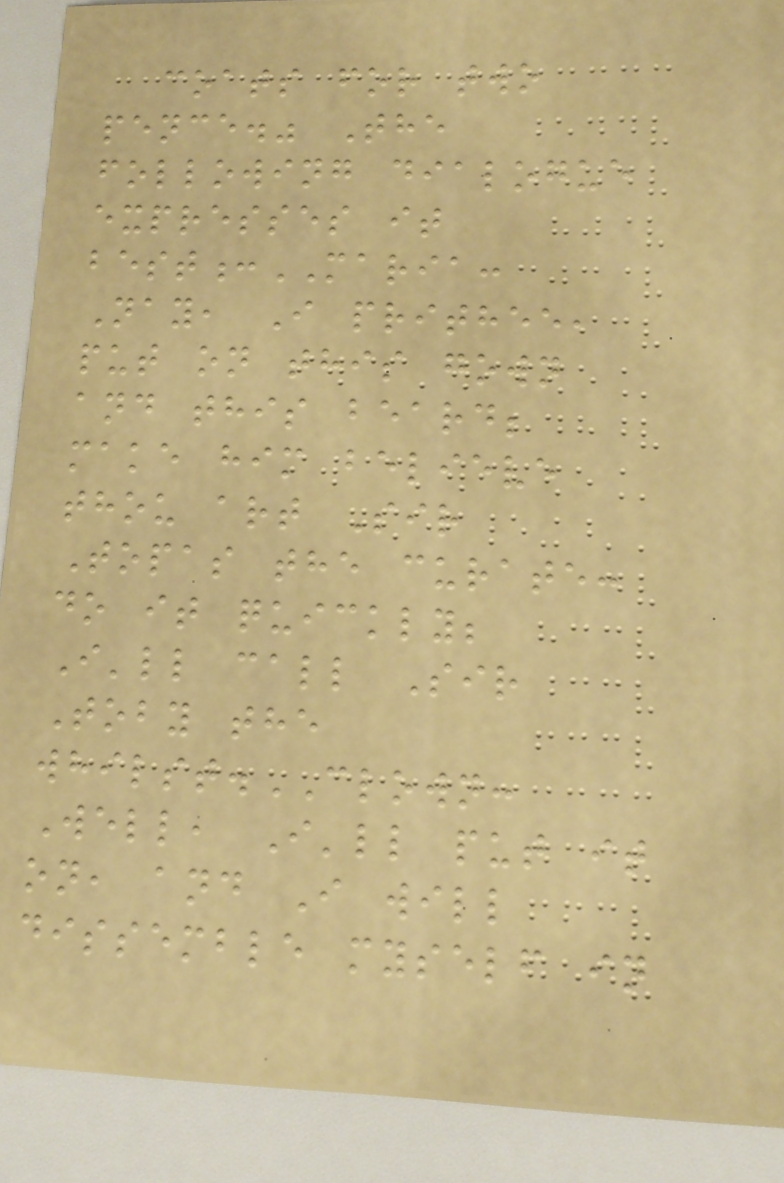coats for two
pence." The
following dialogue
expresses it
best:MARIA:
Nay, I prithee,
put on this gown
and this beard;
make him believe
thou art Sir
Topas the curate:
do it quickly;
I'll call Sir
Toby the
whilst.CLOWN:
Well, I'll put it
on, and I will
dissemble myself in
